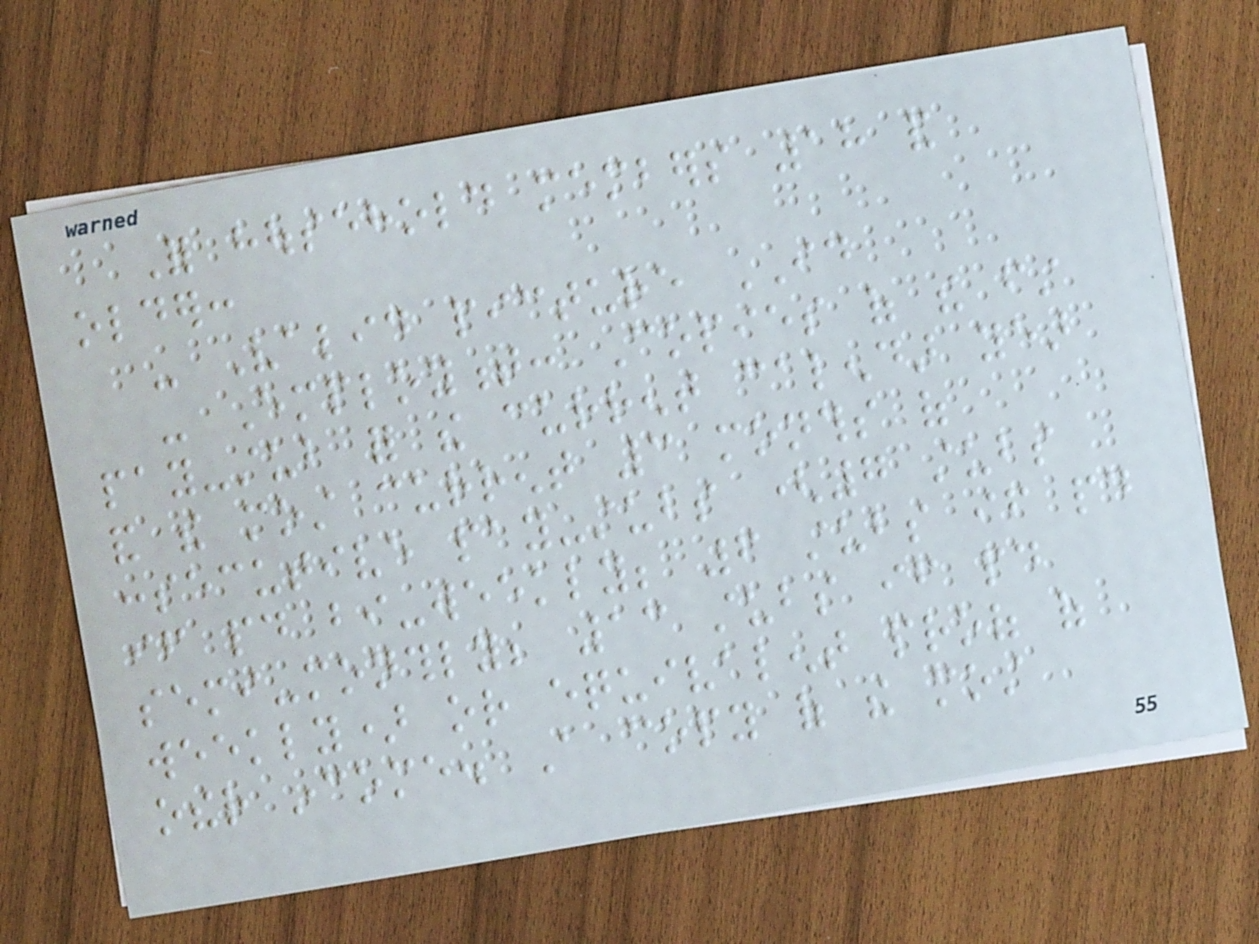For household members 18 and
older:
- Valid picture ID
- Employment: Copies of the first
pay-stub for the current calendar year
and the most current 3 months of
consecutive pay-stubs (7 stubs
if paid bi-weekly; 6 stubs if paid
semi-monthly; 13 stubs if paid
weekly) or equivalent proof of
other income. A copy of the most
